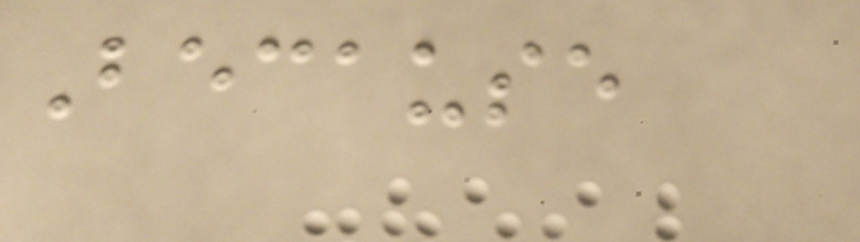Because
